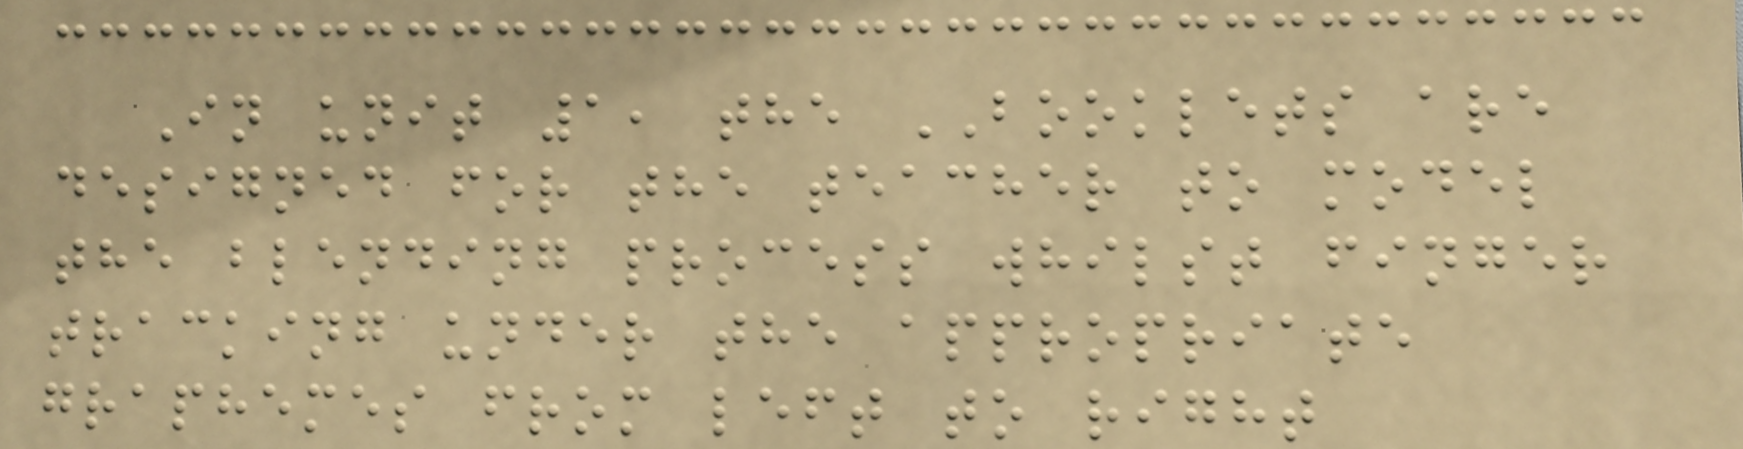In unit 1, the BOOKLETS are
designed for the teacher to model
the blending process whilst finger
tracking under the appropriate
graphemes from left to right
